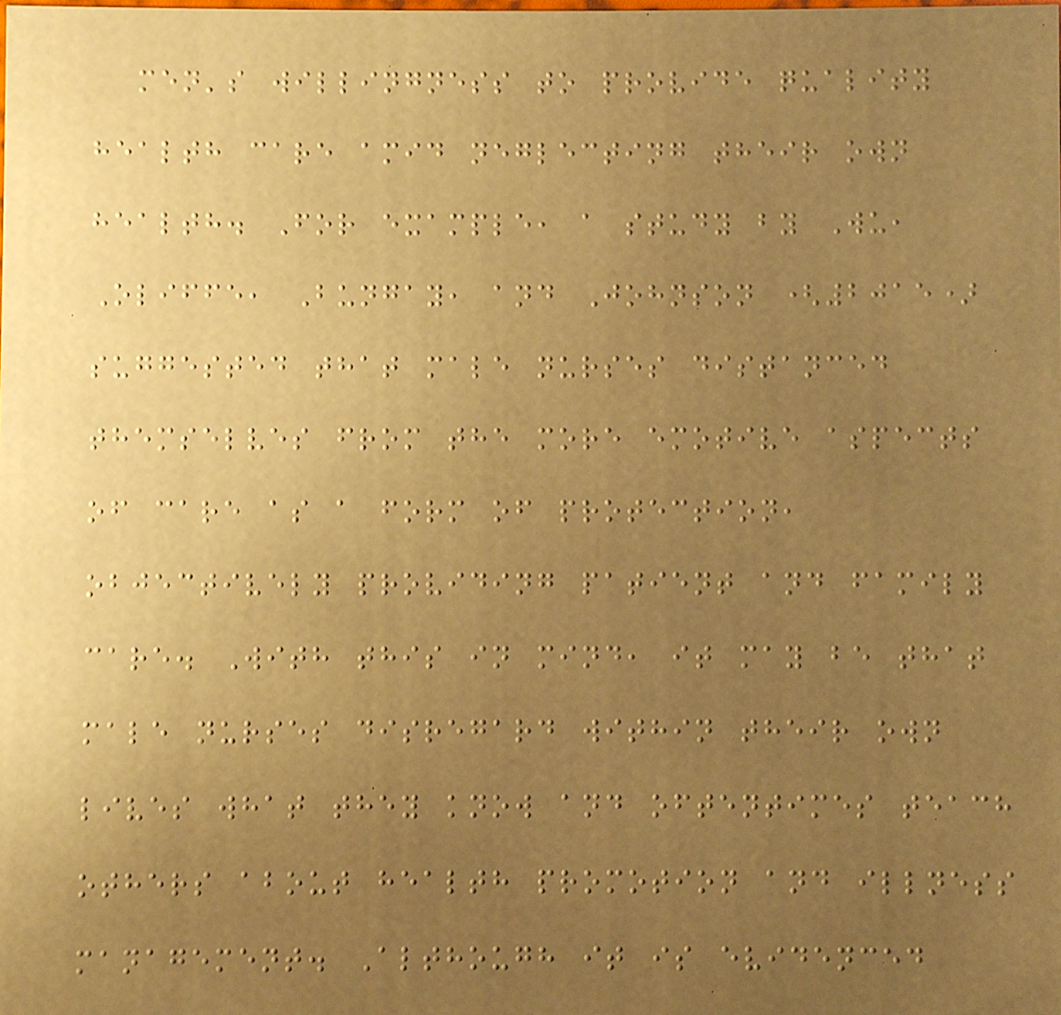men's willingness to provide quality
health care amid neglecting their own
health. For example, a study by Wu,
Oliffe, Bungay, and Johnson (2015)
suggested that male nurses distanced
themselves from the more emotive aspects
of care as a form of protection,
objectively providing patient and family
care. With this in mind, it may be that
male nurses disregard within their own
lives what they know and oftentimes teach
others about health promotion and illness
management. Although it is evidenced
